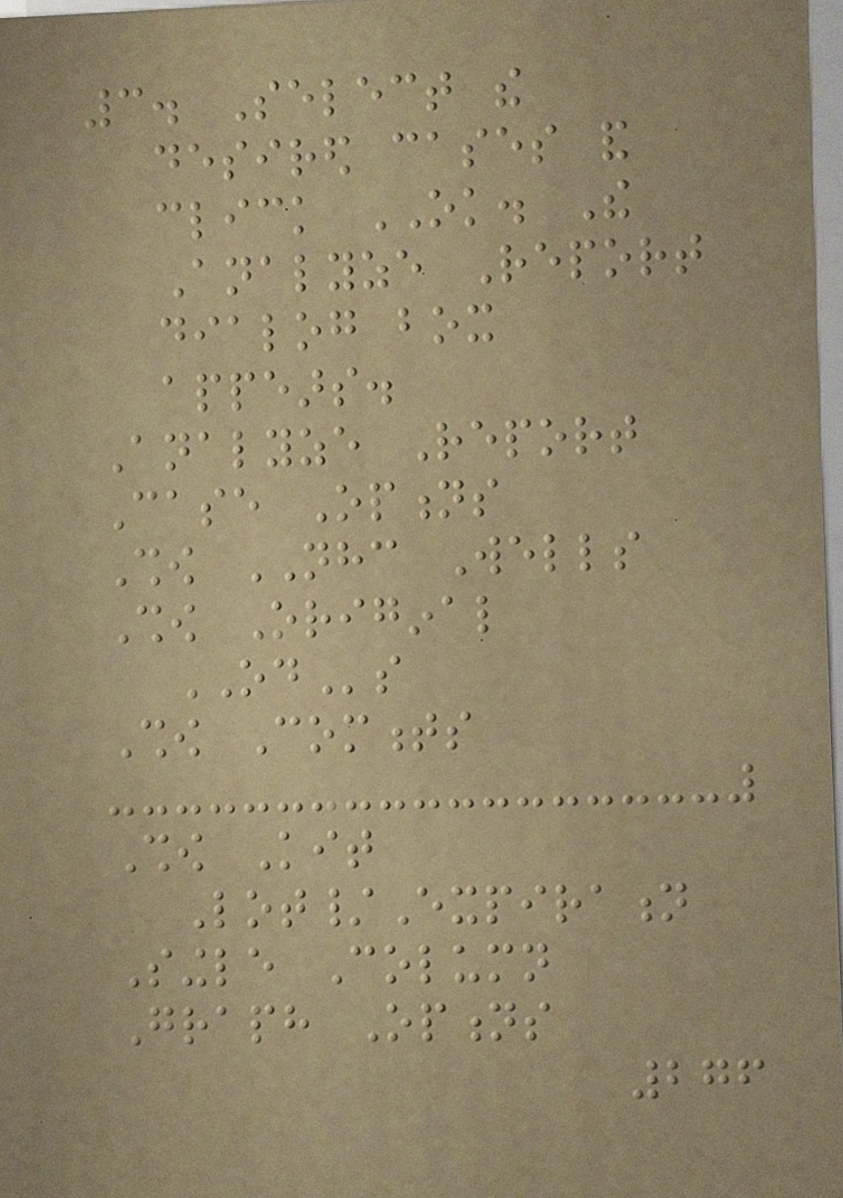3. Select the
desired cases and
click OK. The
Analyze Report
dialog box
appears.
Analyze Report
Case Options
Show NHC Wells
Show Original
ODs
Show Comments
Show Kit
Lot/Expiration
Single Column
Graph Options
276
